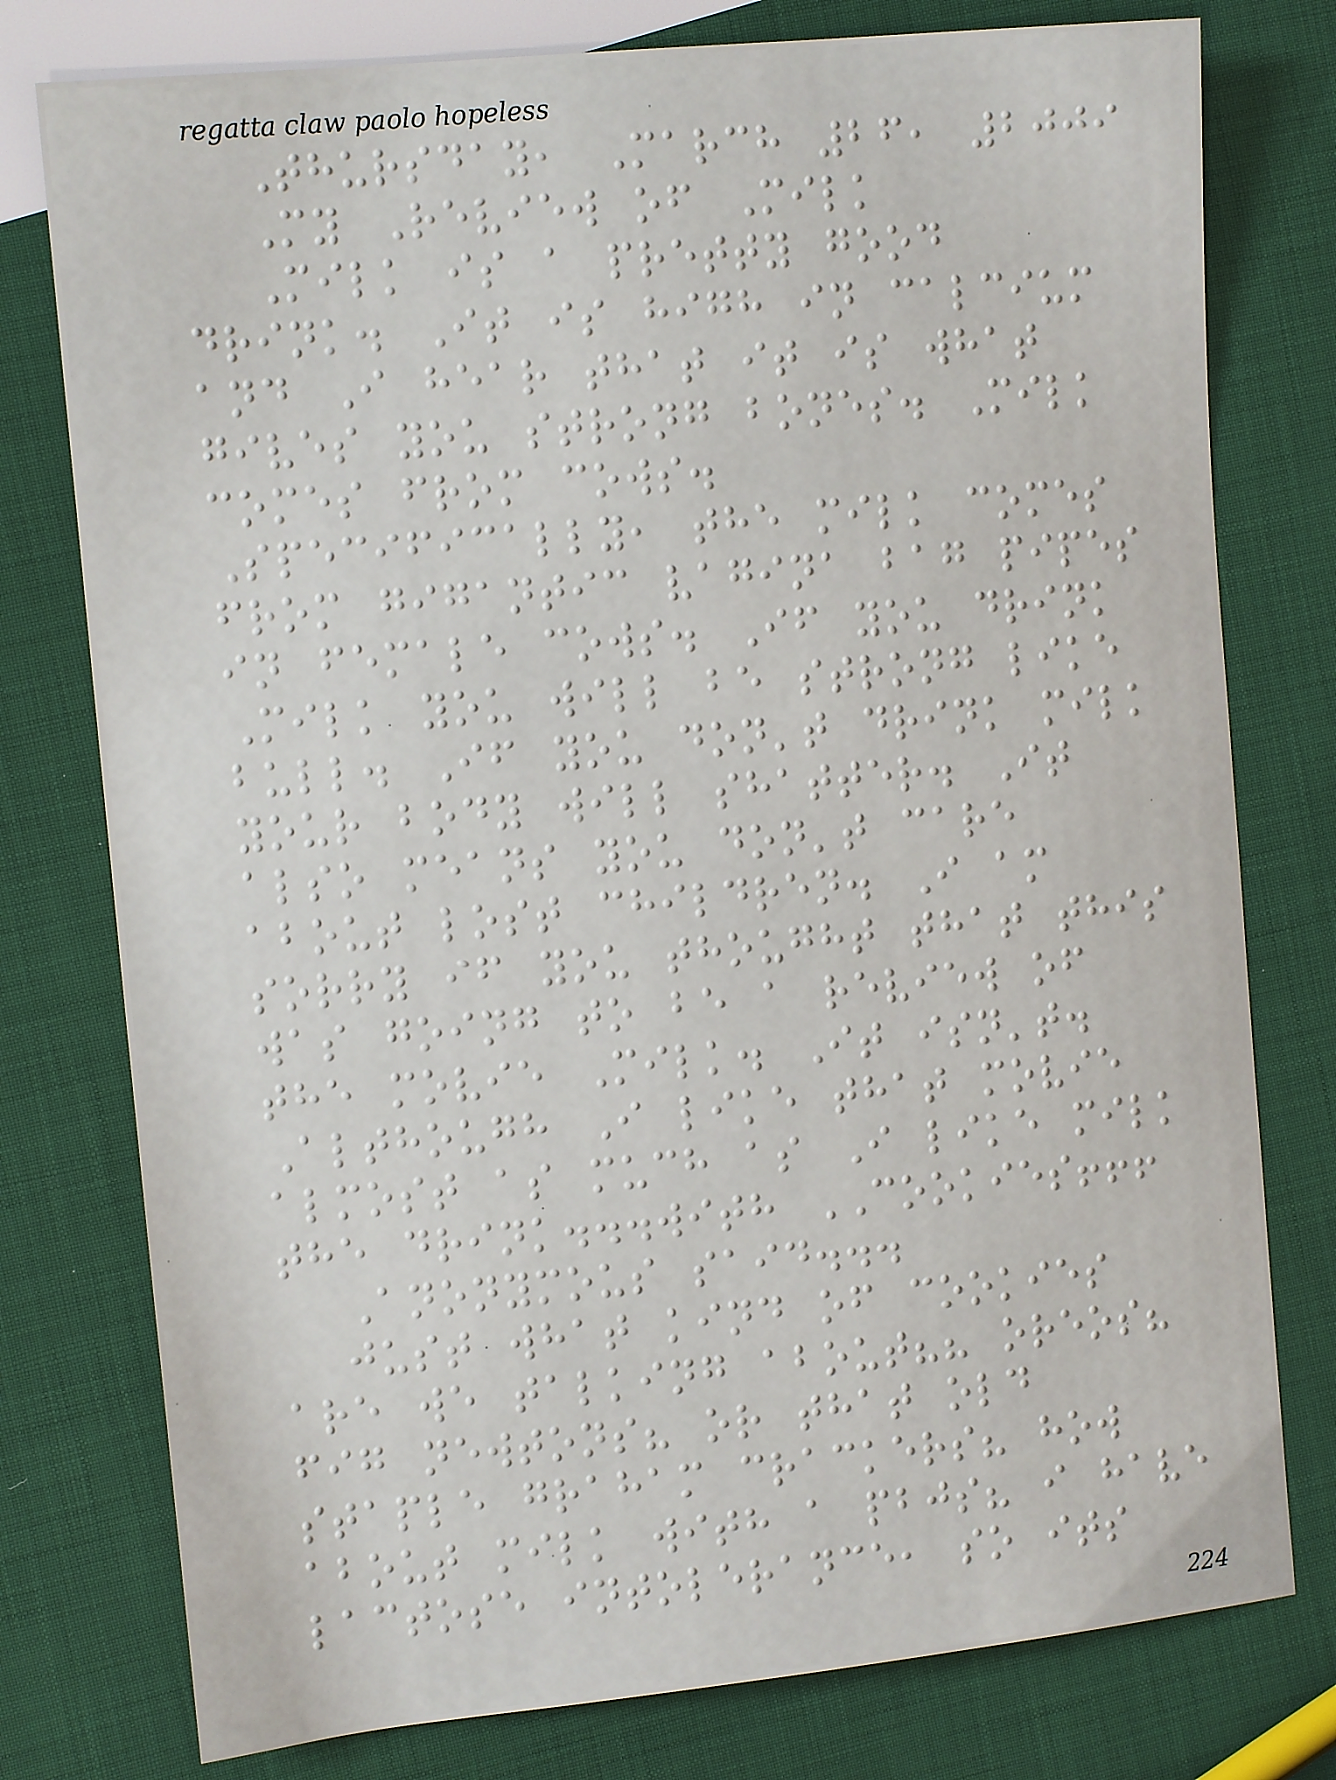Thursday, March 26, 2009
My Review of Milk
Milk is a pretty good
drink. It is high in calcium
and I hear that it is what
gives you strong bones. Milk
comes from cows.
Specifically, the milk comes
from gigantic vagina bag pipes
in female cows. If you drink
Milk you will be strong like
bull. If you don't drink milk
your body will shatter. It
also means you don't care
about lost children. I am
sorry if you thought that this
was going to be a review of
the movie Milk. It isn't.
Although I like that movie
almost as much as I like milk
the drink...with COOKIES!!!
Anonymous said...
just what kind of cookies
are we talking about?? oreos?
fig newtons? or that old
staple graham crackers? how
about milk with a pbjs? i have
lactose intolerance, so its
